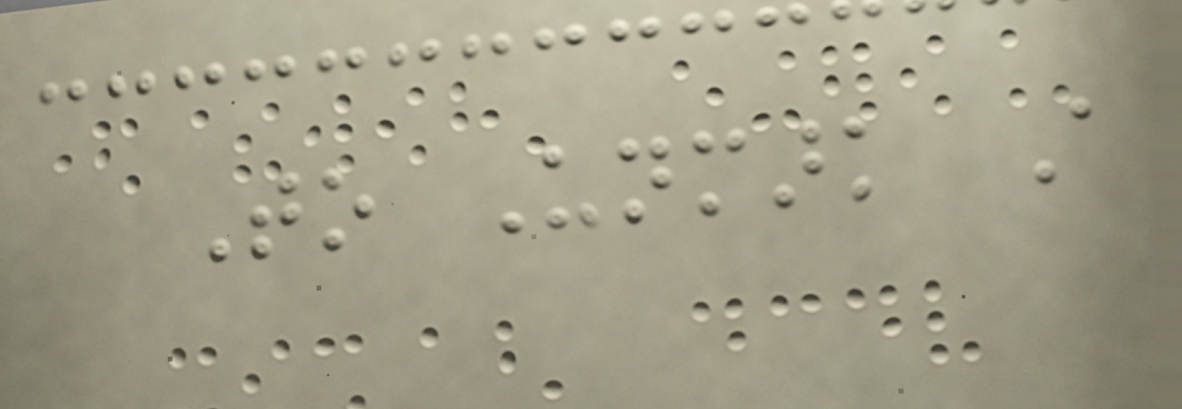To Unmark A
